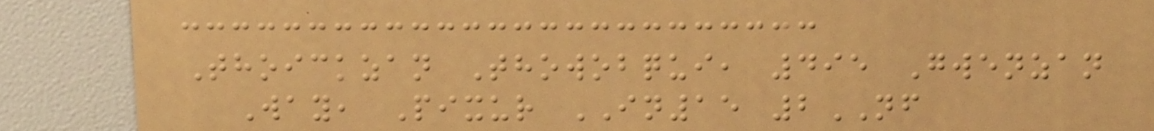Thoickzan Thowobqui, 495 Gwenzan
Way, Pixur IN15 2NF
